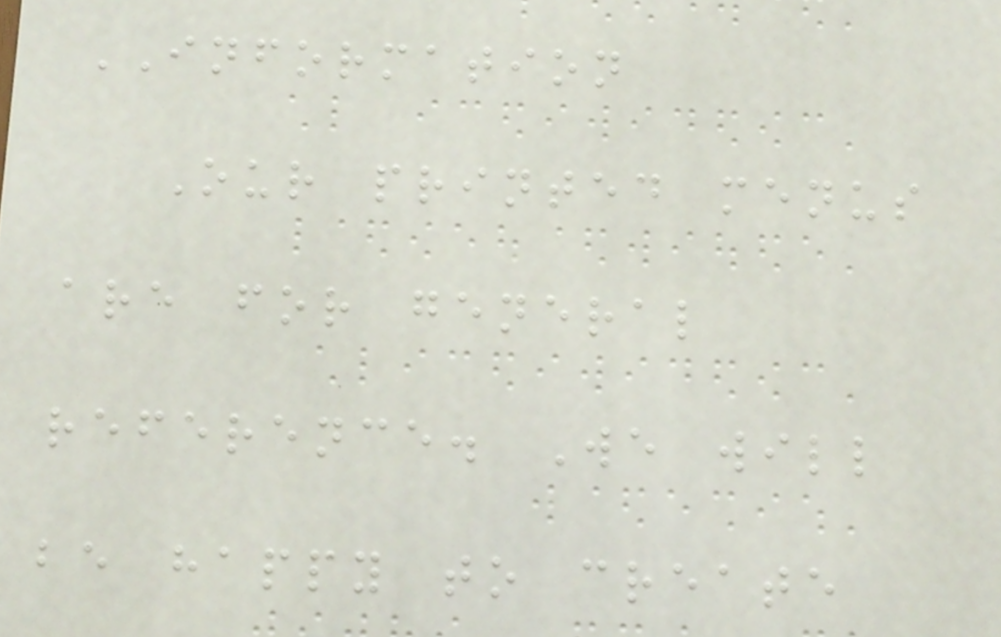INFORMATION
Our printed menus
are for general
reference. We will
be happy to create
